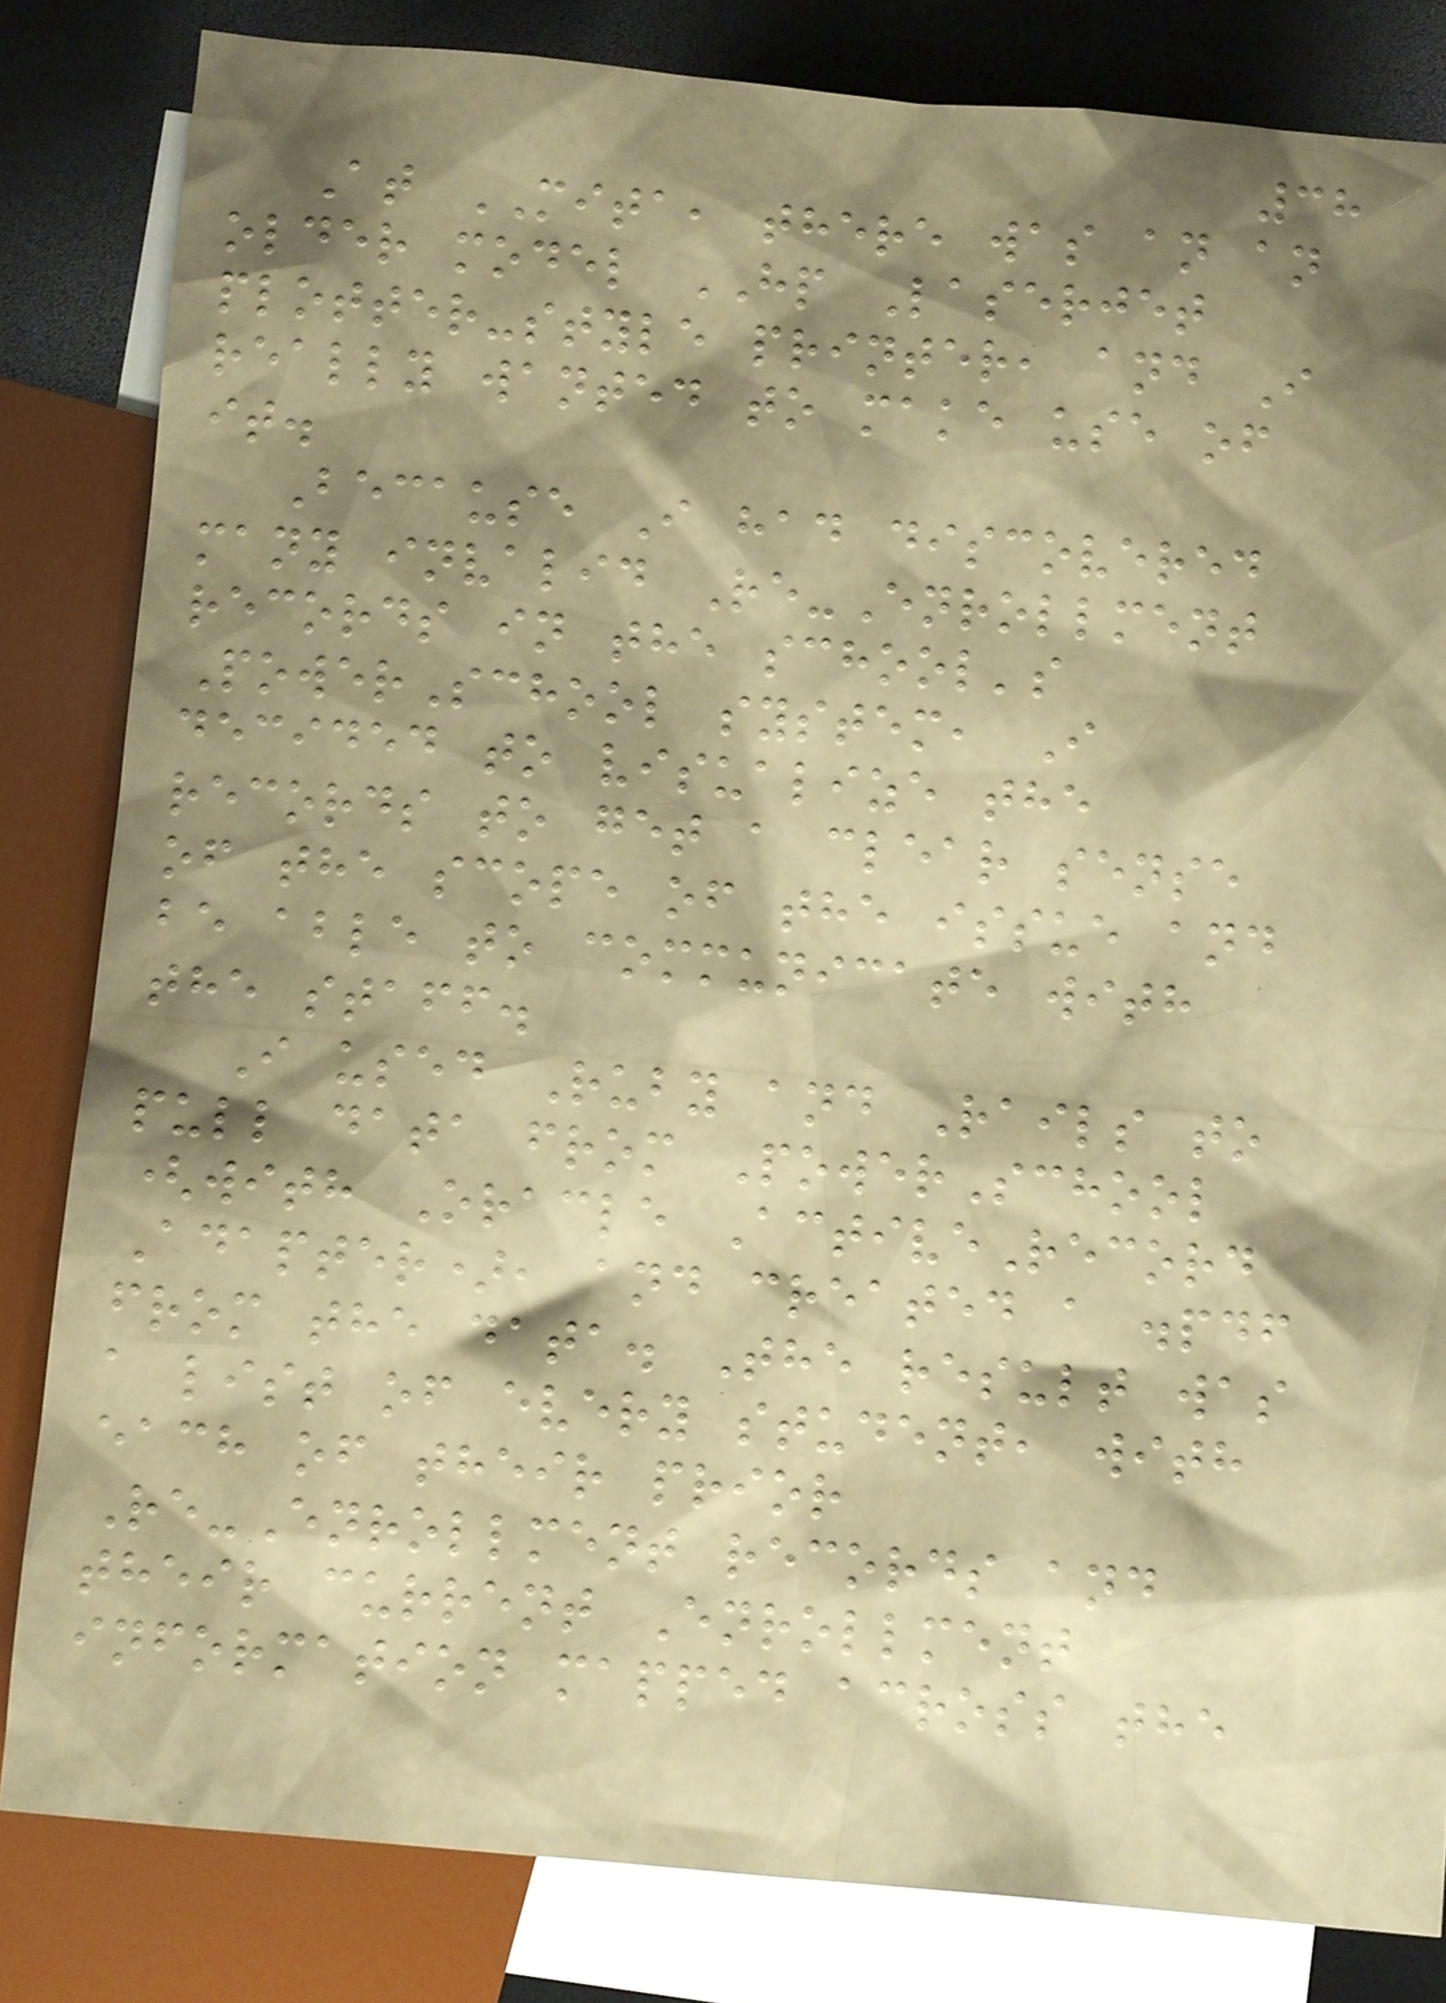38
At MITA, there was an an
older model HP Laserjet
plotter-style printer, and I
really wanted to make use of
it.
Because I had discovered
many invalid Re-Enrollment
records in the school's
PowerSchool system, I
decided to visualize the
records to get a clear sense
of the scope of the issue and
be able to communicate with
the staff.
I used Ruby and Rails to
pull data from PowerSchool
(with Oracle ActiveRecord
Adapter), and created a .pdf
from the data. The result was
a list of every student, with
each of their prior
Re-Enrollment records and
their current Enrollment
information mapped across the
